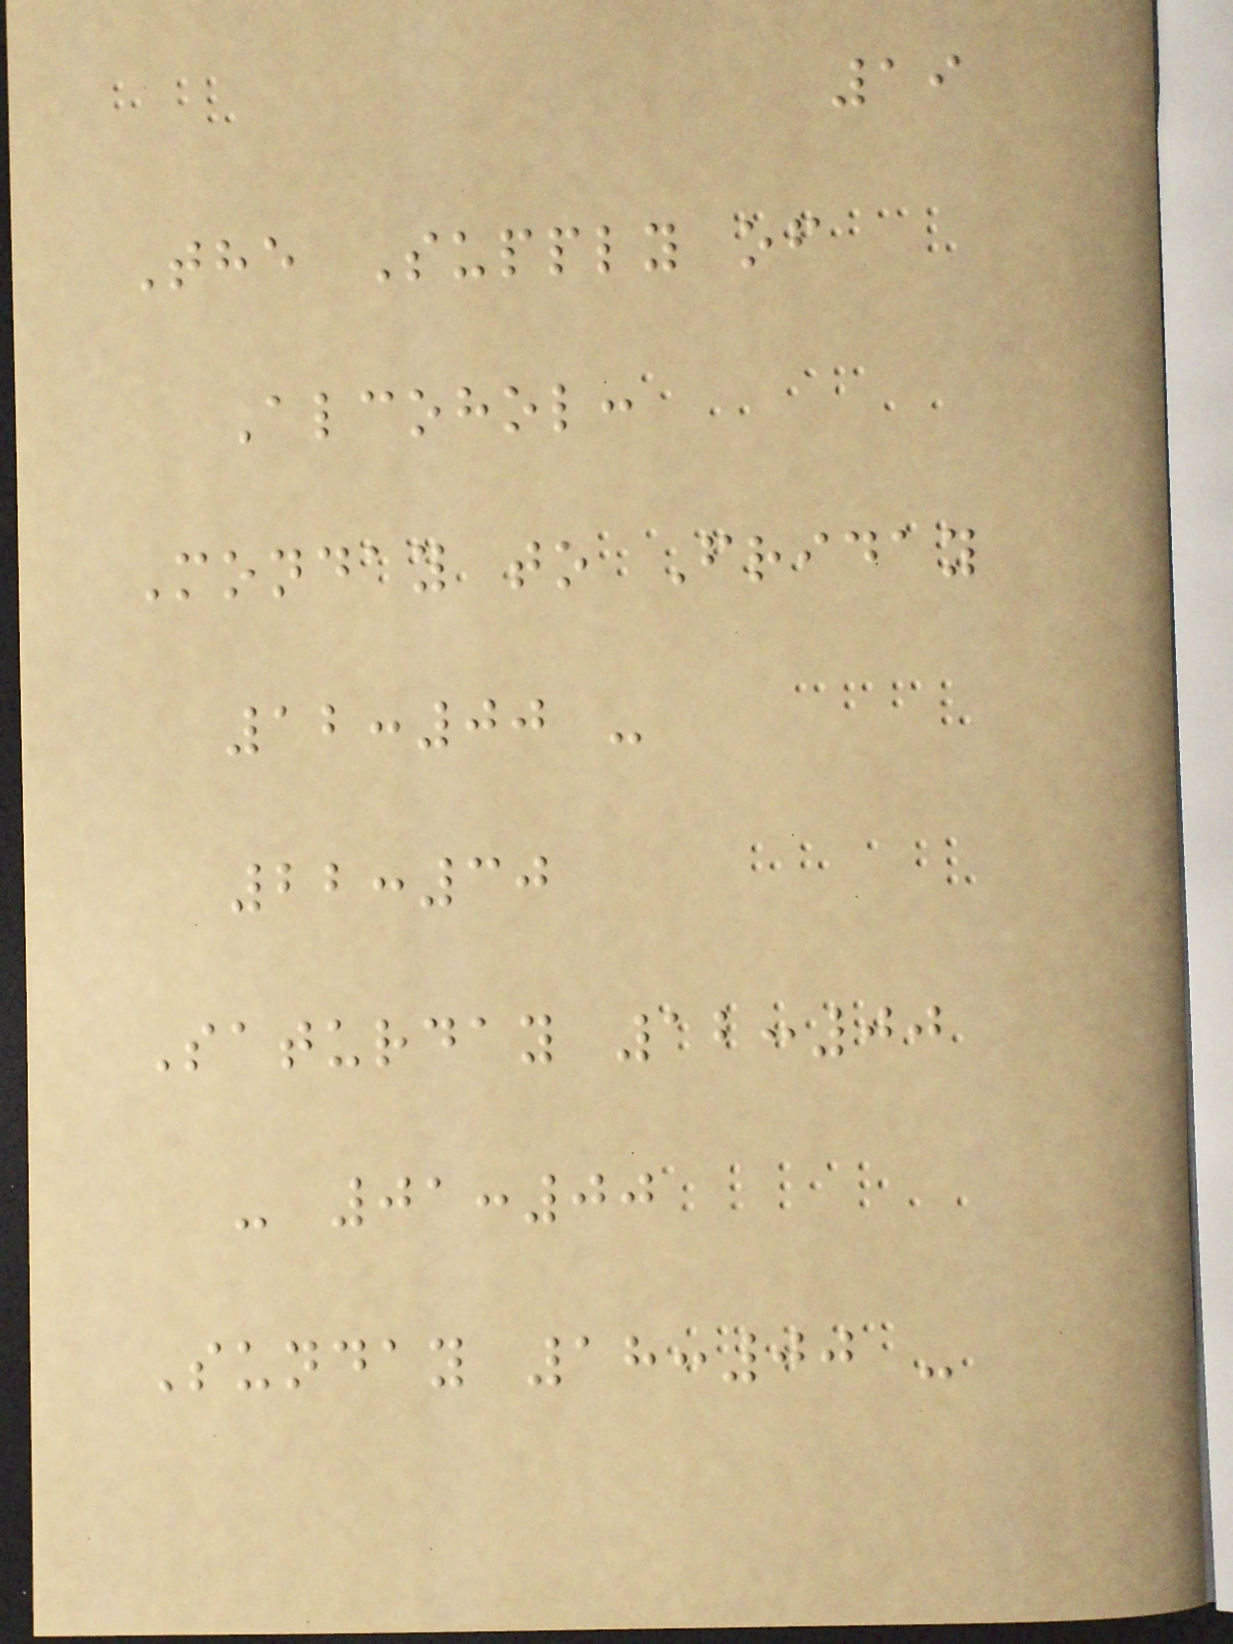19
The Supply of
Alcohol:
Monday to Friday
12:00 -
22:30
Saturday 12:00
- 01:00
Sunday 18:00 -
